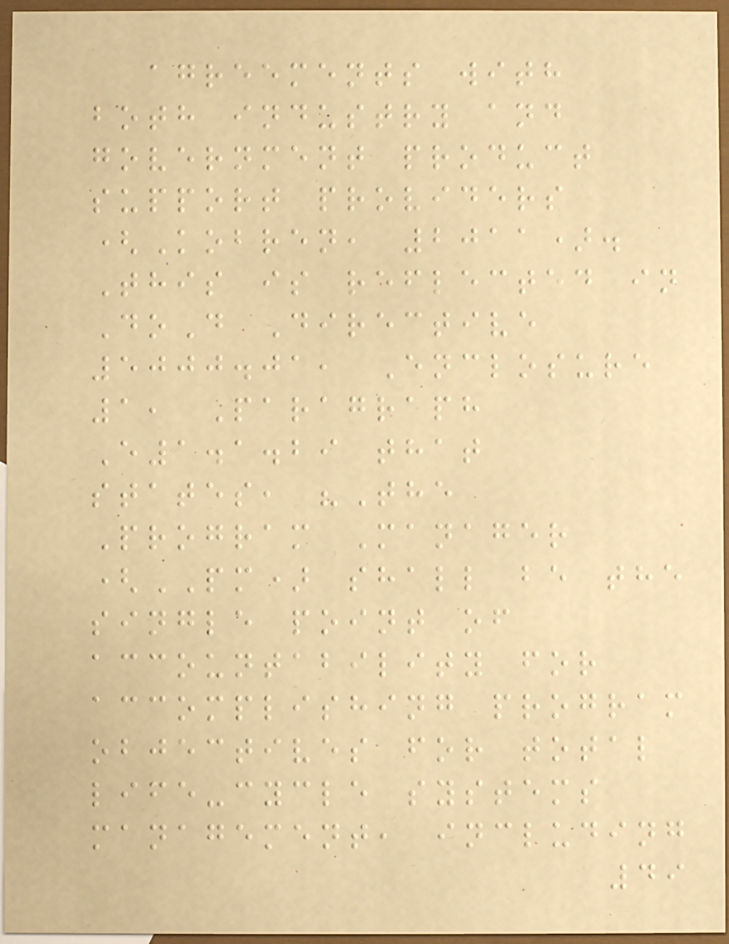agreements with
both industry and
government product
support providers
(Kobren, 2011).
This is reflected in
DoD Directive
5000.01, Enclosure
1, Paragraph
E1.1.29 that
states, "The
Program Manager
(PM) shall be the
single point of
accountability for
accomplishing program
objectives for total
life-cycle systems
management, including
49
